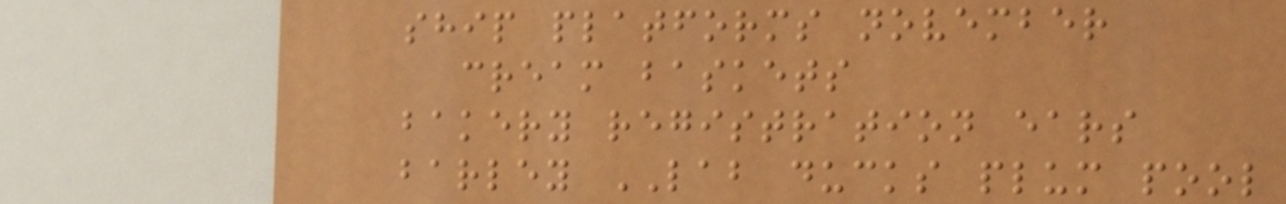ship platforms november
cream baskets
bakery registration ears
barley LAB ducks plum pool
